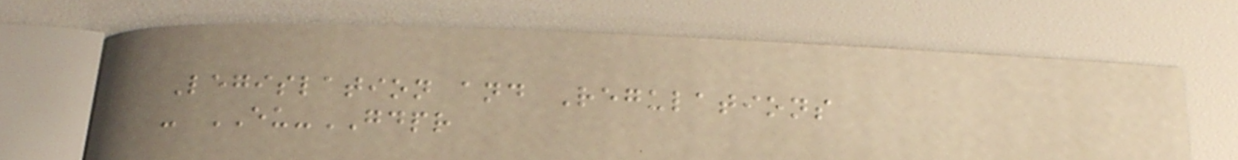Legislation and Regulations
- EU-GDPR
